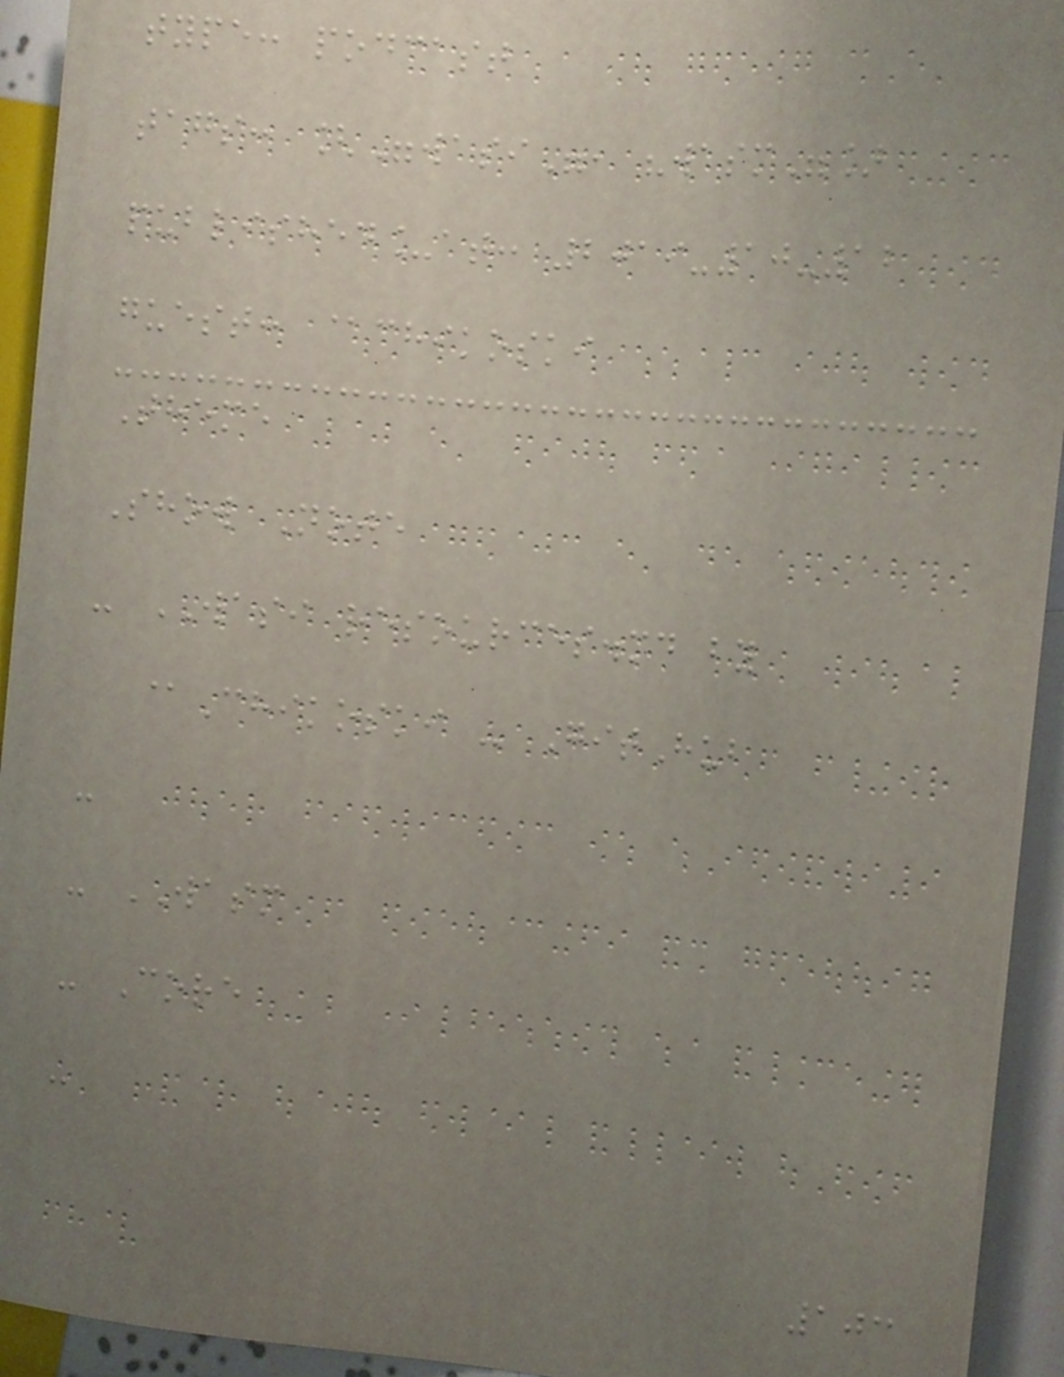type: podcast
tags: ["wasi", "wasm"]
published_at: 2019-10-12
guest: @chikoski
Theme
Show Note
- WASI resources.md by
@Chikoski - GitHub
-
- WASM
- Core
-
103
